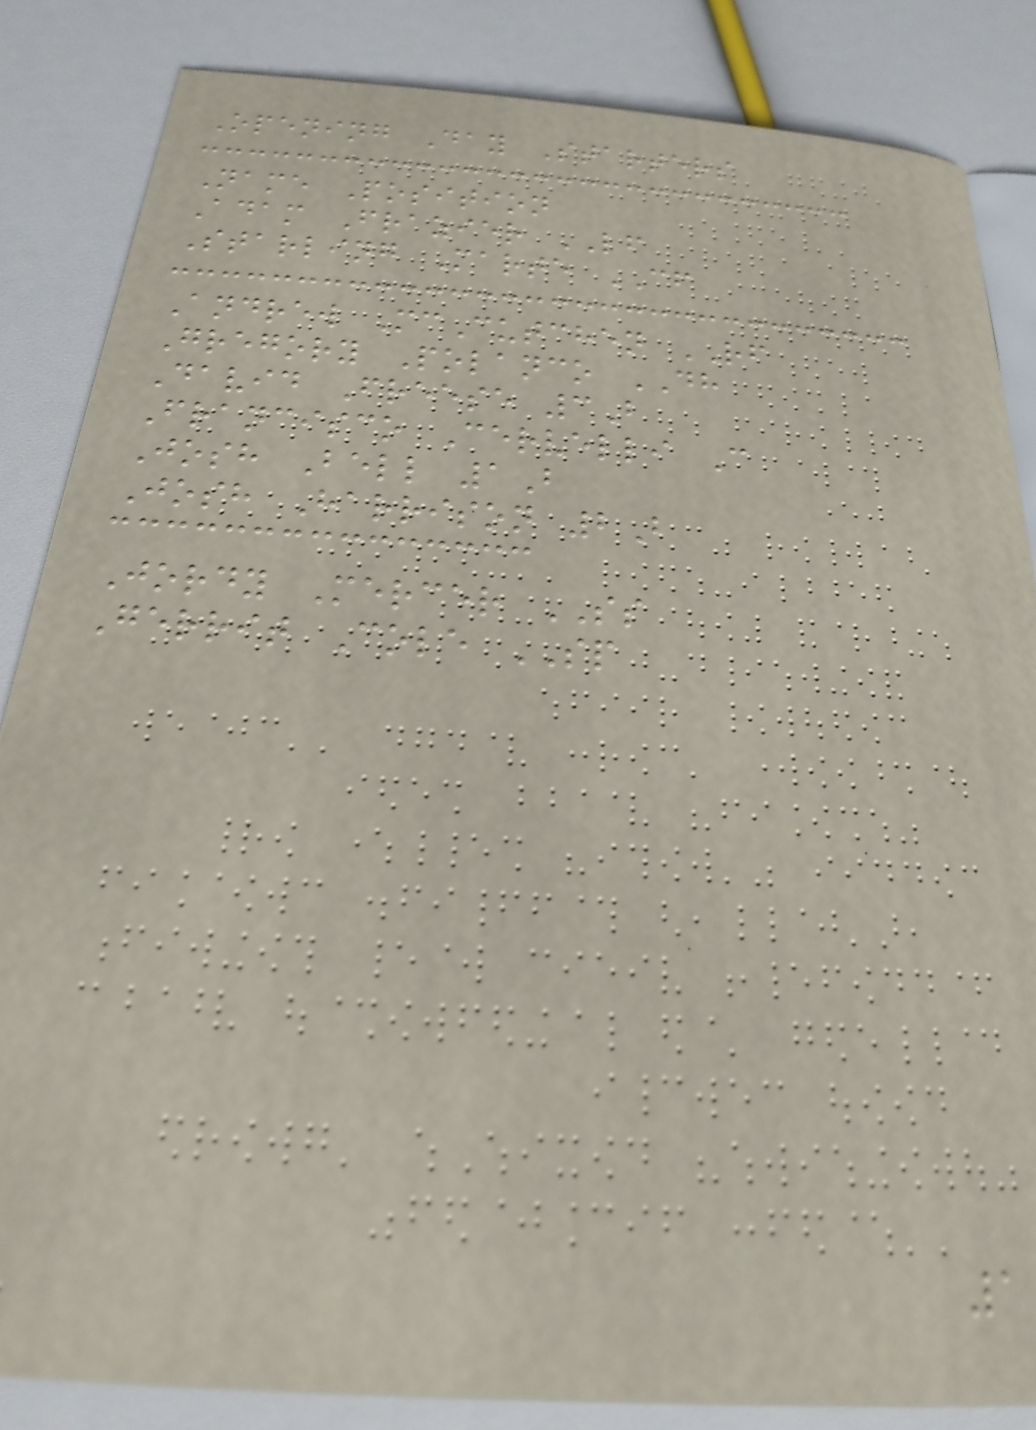Opening Day Starters
Name Position
Adam Frazier LF
Starling Marte CF
Andrew McCutchen RF
Gregory Polanco DH
David Freese 3B
Francisco Cervelli C
Josh Bell 1B
Josh Harrison 2B
Jordy Mercer SS
Gerrit Cole SP
1
